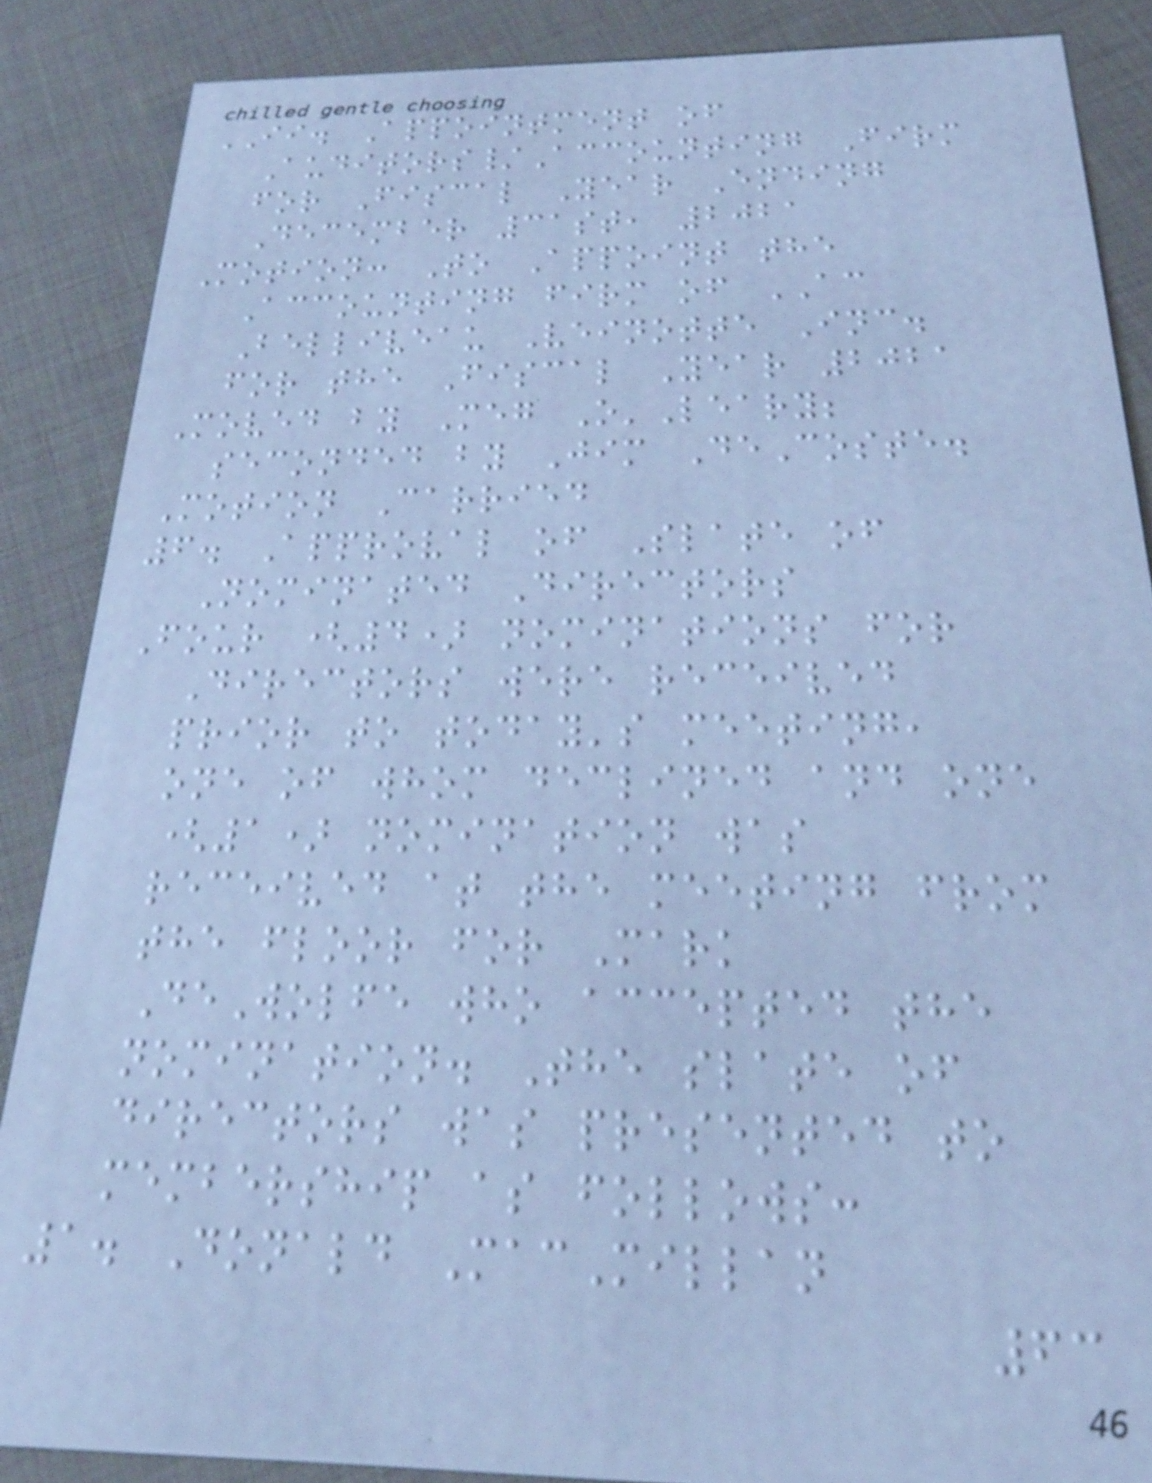II. Appointment of
Auditors/Accounting Firm
for Fiscal Year Ending
December 31st, 2021
Motion: To Appoint the
Accounting firm of AC
Belliveau Veinotte Inc.
for the Fiscal Year 2021
Moved by Meg O'Leary;
seconded by Jim DeCoste.
Motion Carried
6. Approval of Slate of
Nominated Directors
Four (4) nominations for
Directors were received
prior to today's meeting,
one of whom declined and one
(1) nomination was
received at the meeting from
the floor for Mark
DeWolfe who accepted the
nomination. The slate of
directors was presented to
membership as follows:
1. Donald MacMillan
63
